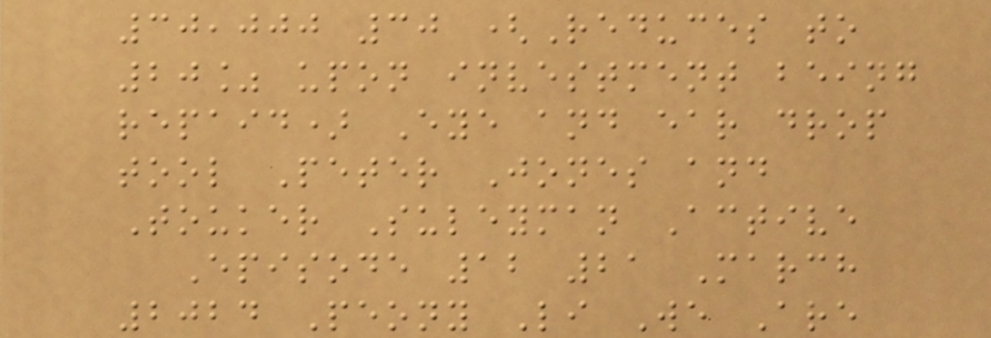30,000 30 (Reduces to
20% upon investment being
repaid) Eye and ear drop
tool Peter Jones and
Touker Suleyman Active
Episode 12 21 March
2024 Peony Li We Are
